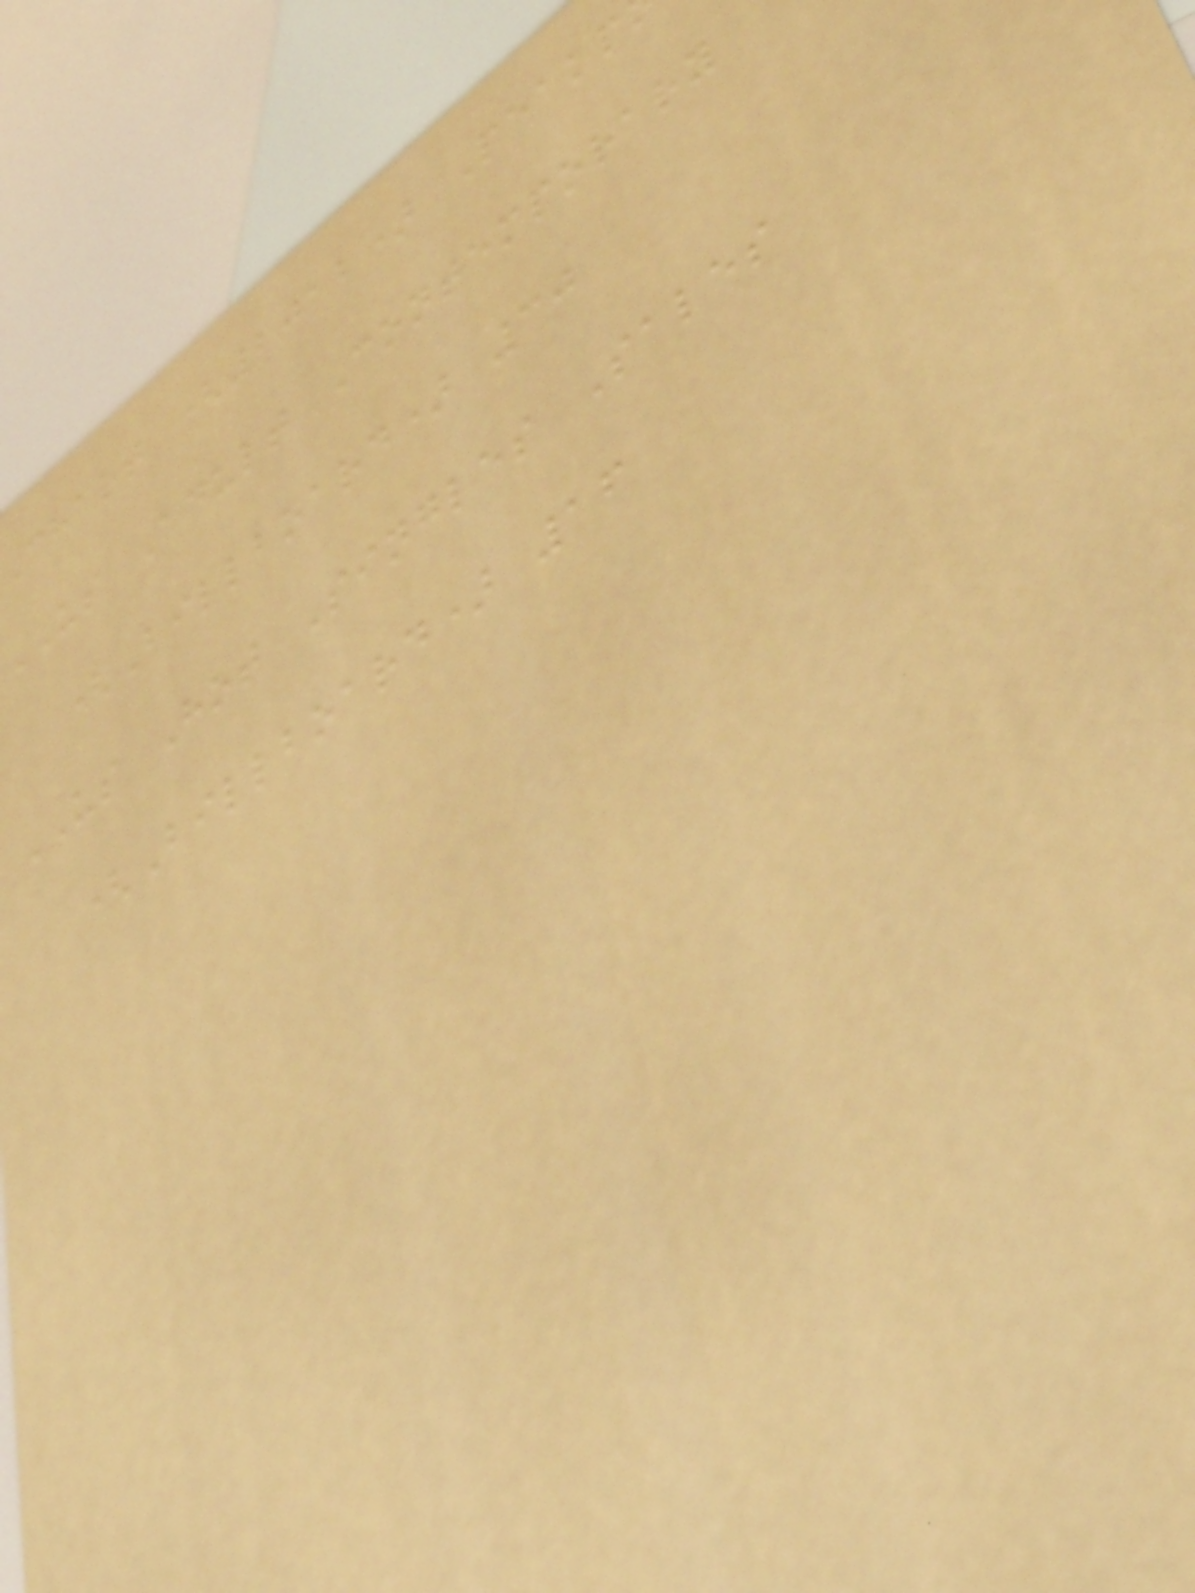chart (2012) Peakp
US Adult Contemporary
(Billboard) 30
US Hot Singles Sales
(Billboard) 16
